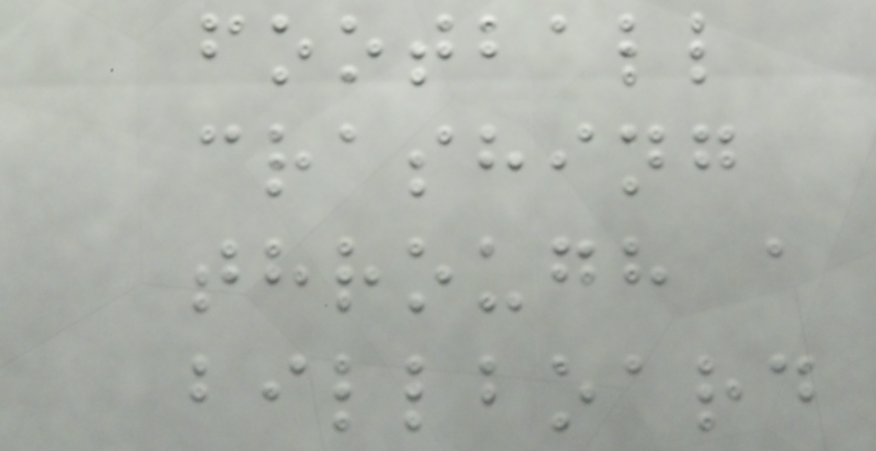football
crashing
through a
billboard
